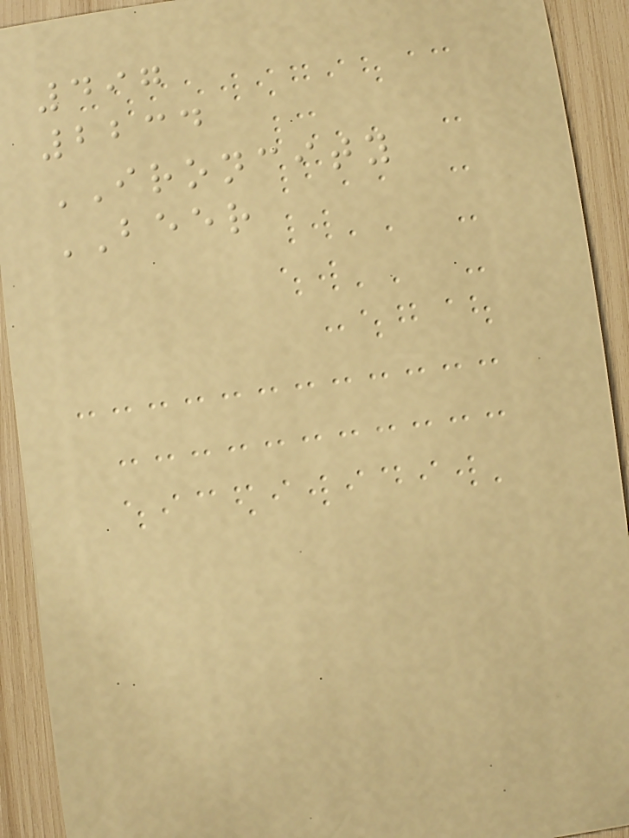497
2234
IRONCITY
BEER
